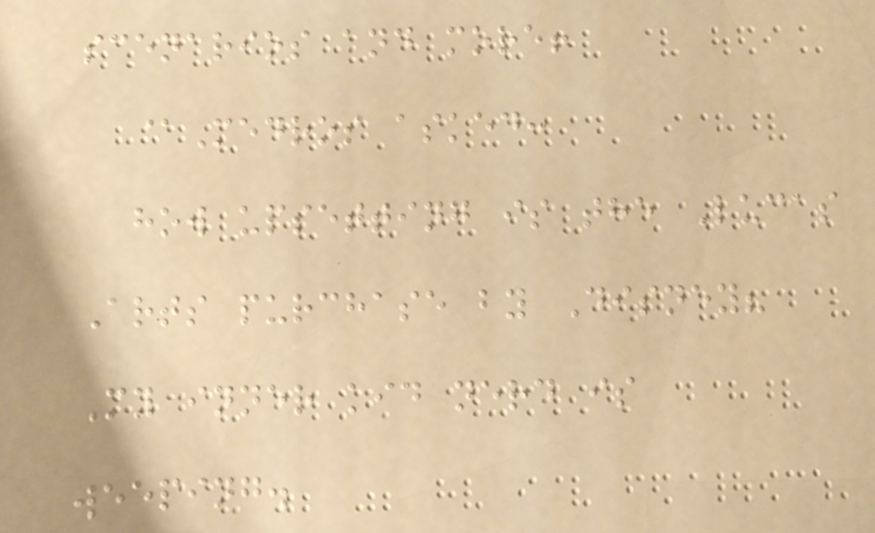scenarios and more!
@Medros asked:
how upsetting is the Lucas
Arts purchase by Disney?
My inner kid nerd is
weeping.
